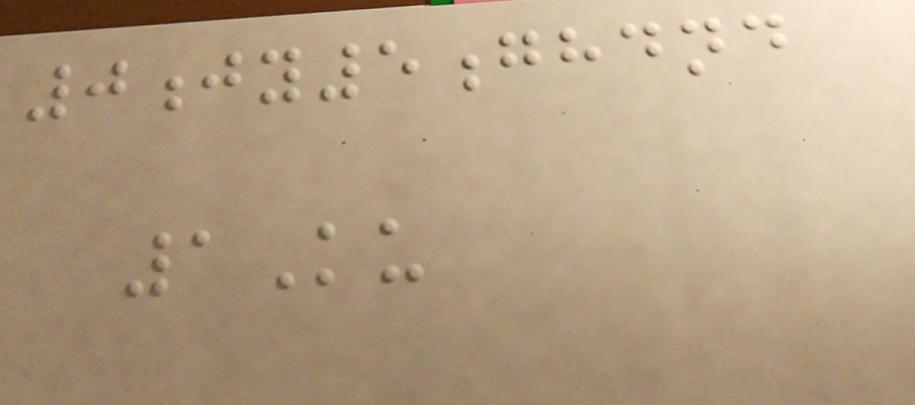0jy5ghdnd
1Ku
